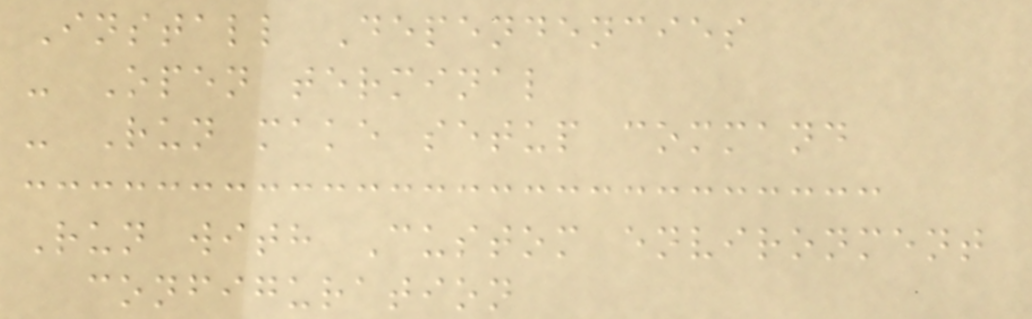Install Dependencies
- Open terminal
- Run make setup command
Run with Custom environment
configuration
